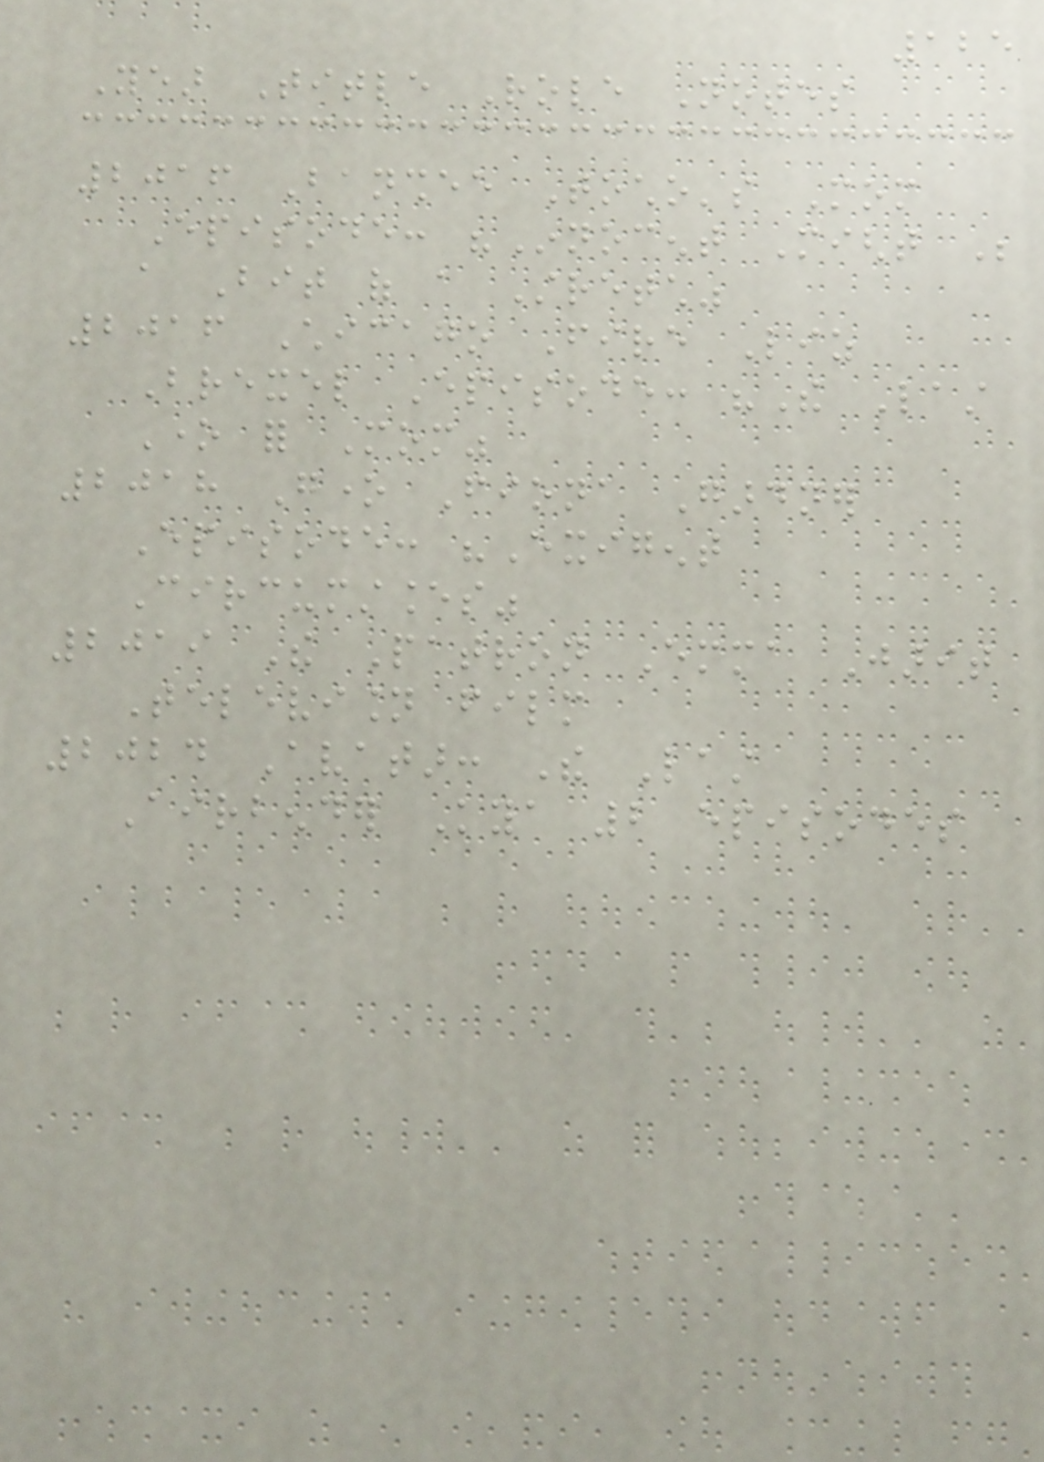125
Year Title Role Notes
2016 Banshee Tocho's Mom
Episode: "Innocent Might Be
a Bit of a Stretch"
2016 Chicago Fire Liz
Brexel Episode: "The Last
One for Mom"
2018 Gone Fiona Gardner
Episode: "Exigent
Circumstances"
2019 The Patron Emma Jarit
Television film
2024 Avatar: The Last
Airbender Kya 2 episodes
